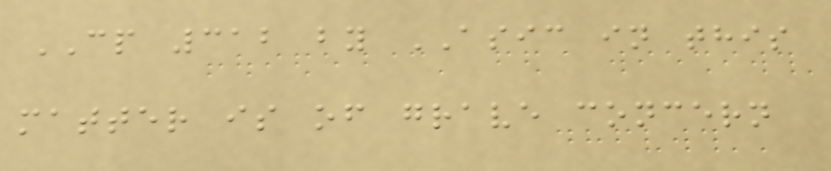CP 312 by ASIC in this
matter is of grave concern
